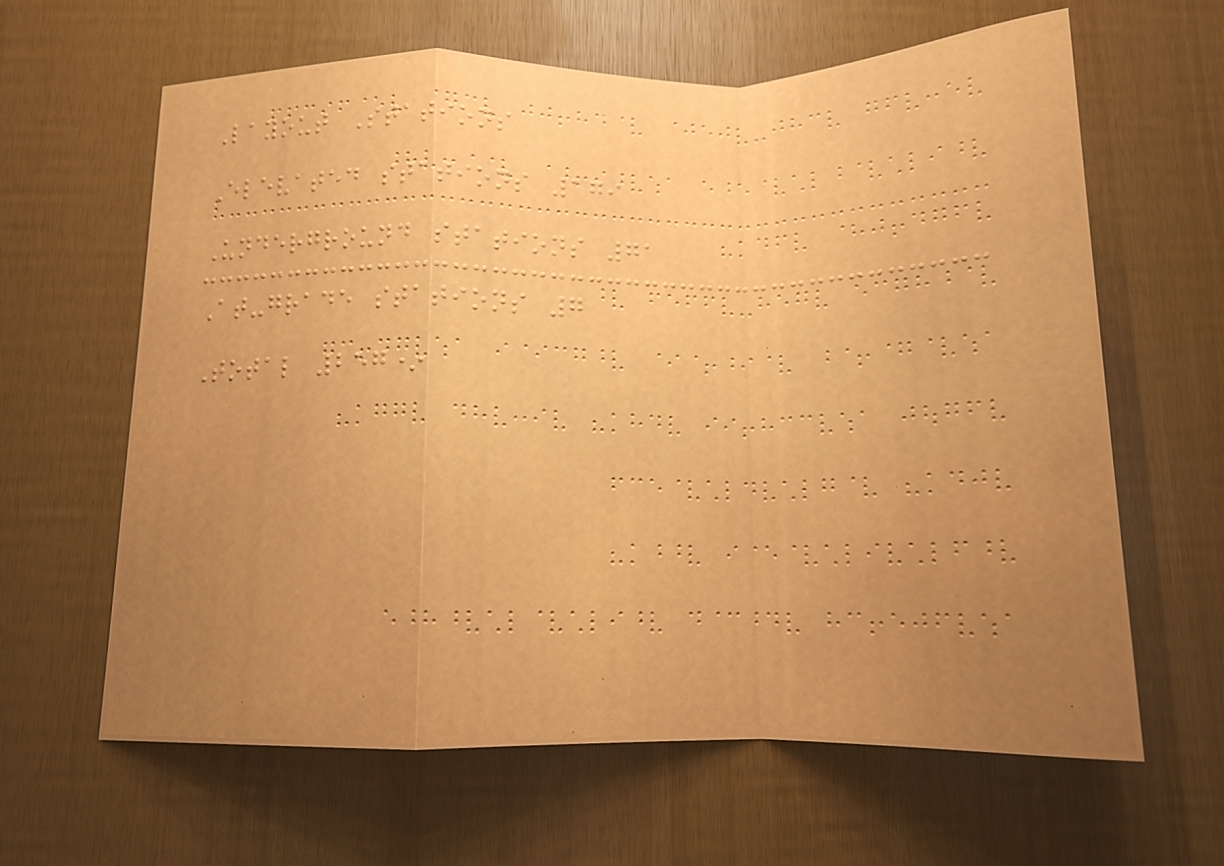Layout Stations
Elevated stations 179
Underground stations 71
At-grade stations 7
Total 257*
